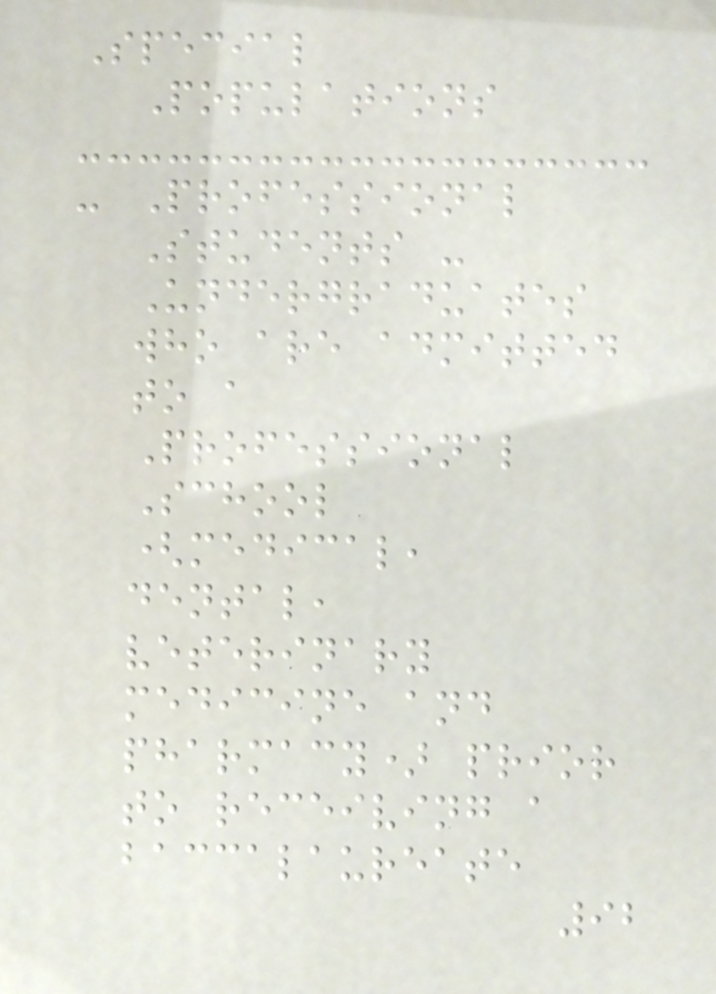Special
Populations
- Professional
Students -
Undergraduates
who are admitted
to a
Professional
School
(medical,
dental,
veterinary
medicine and
pharmacy) prior
to receiving a
baccalaureate
92
